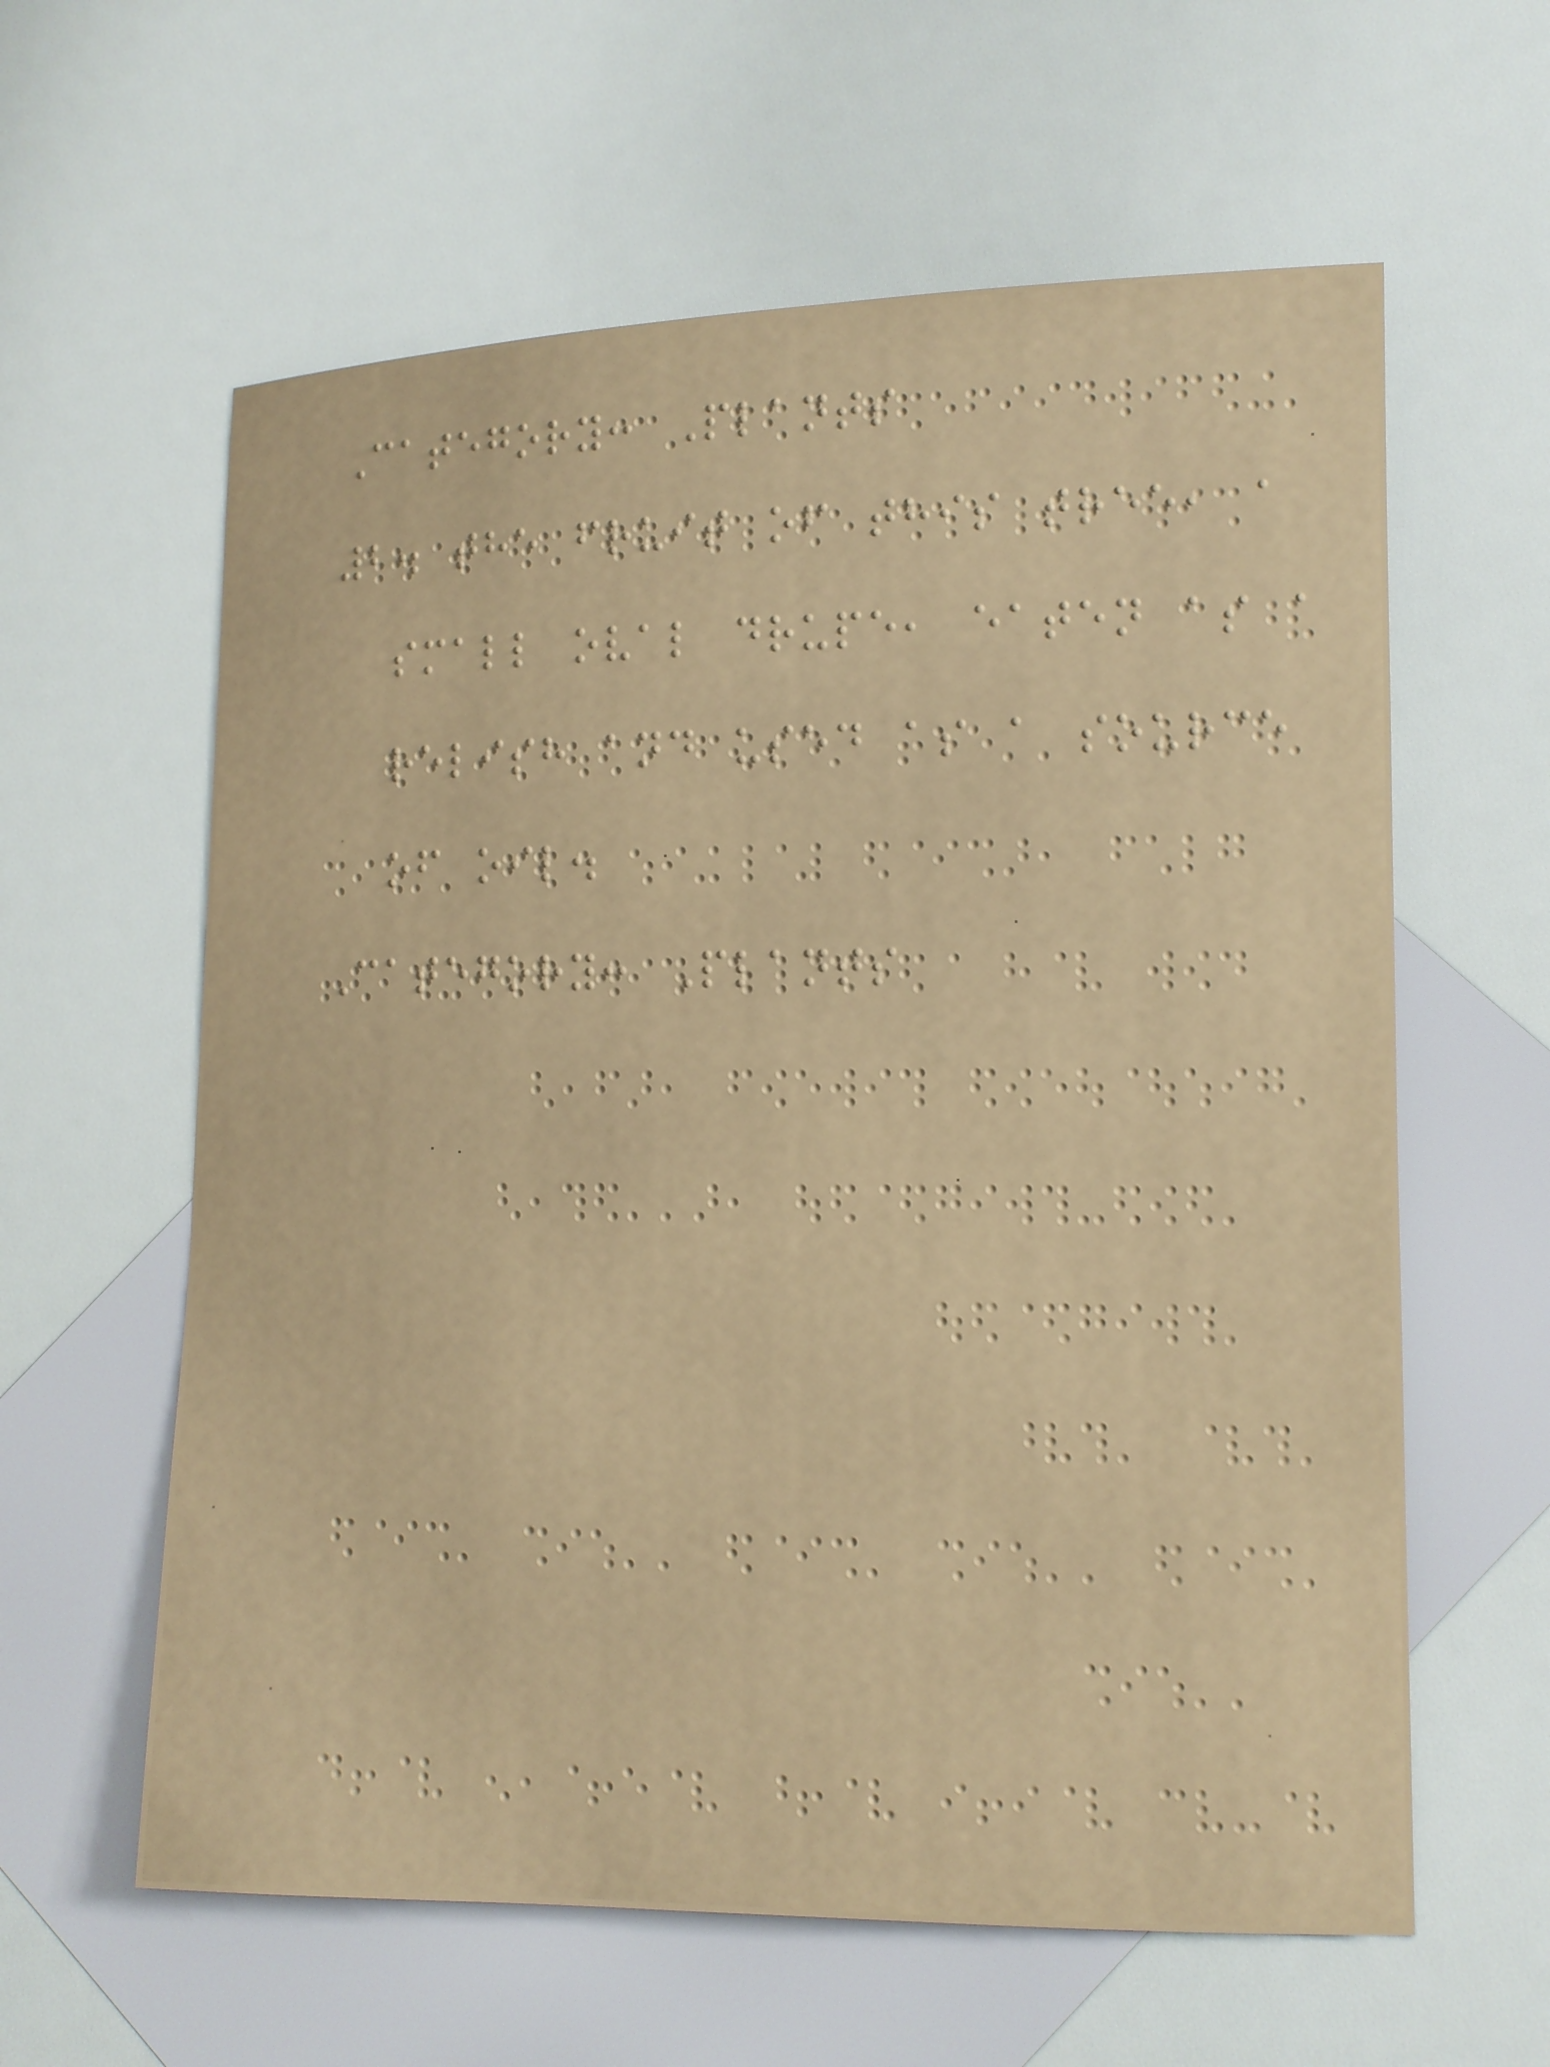Category: Plants
2. the fruit of this tree, a
small oval drupe, eaten as a
relish and used as a source
of oil.
Category: Plants
